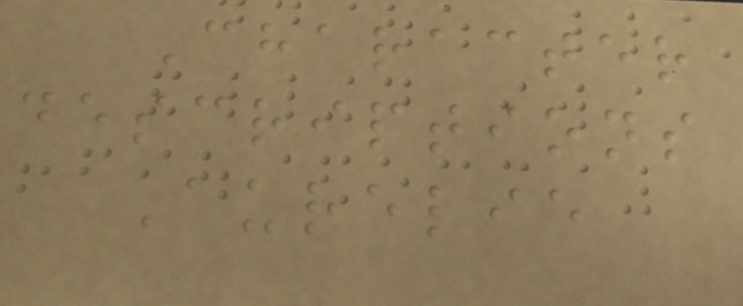Character
descriptions
Aurelie
